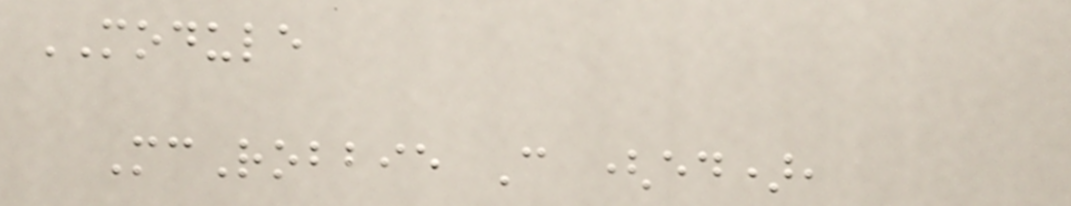MODULE
McRobbie C (ed),
